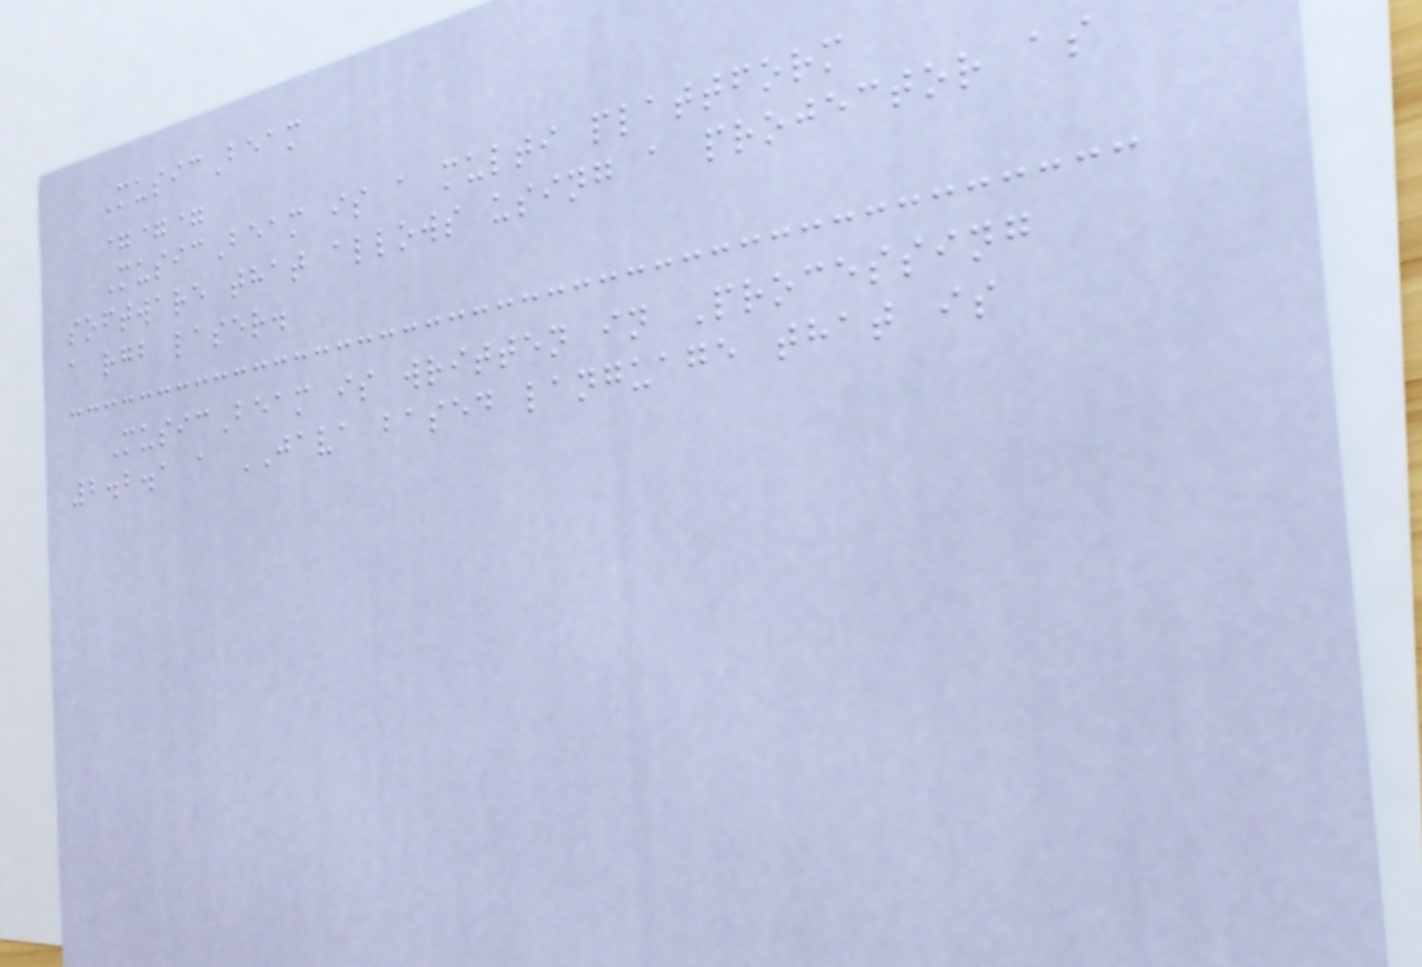MusicBeam
===
MusicBeam is a multi plattform
software that allows using a projector as
a rgb laser.
MusicBeam is written in Processing
2.2.1 a JAVA based language that is
